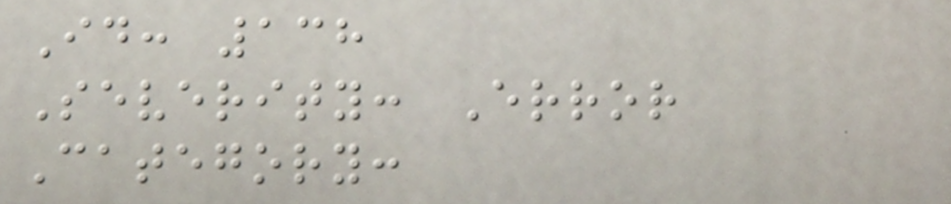Id: 138
Severity: Error
Category:
